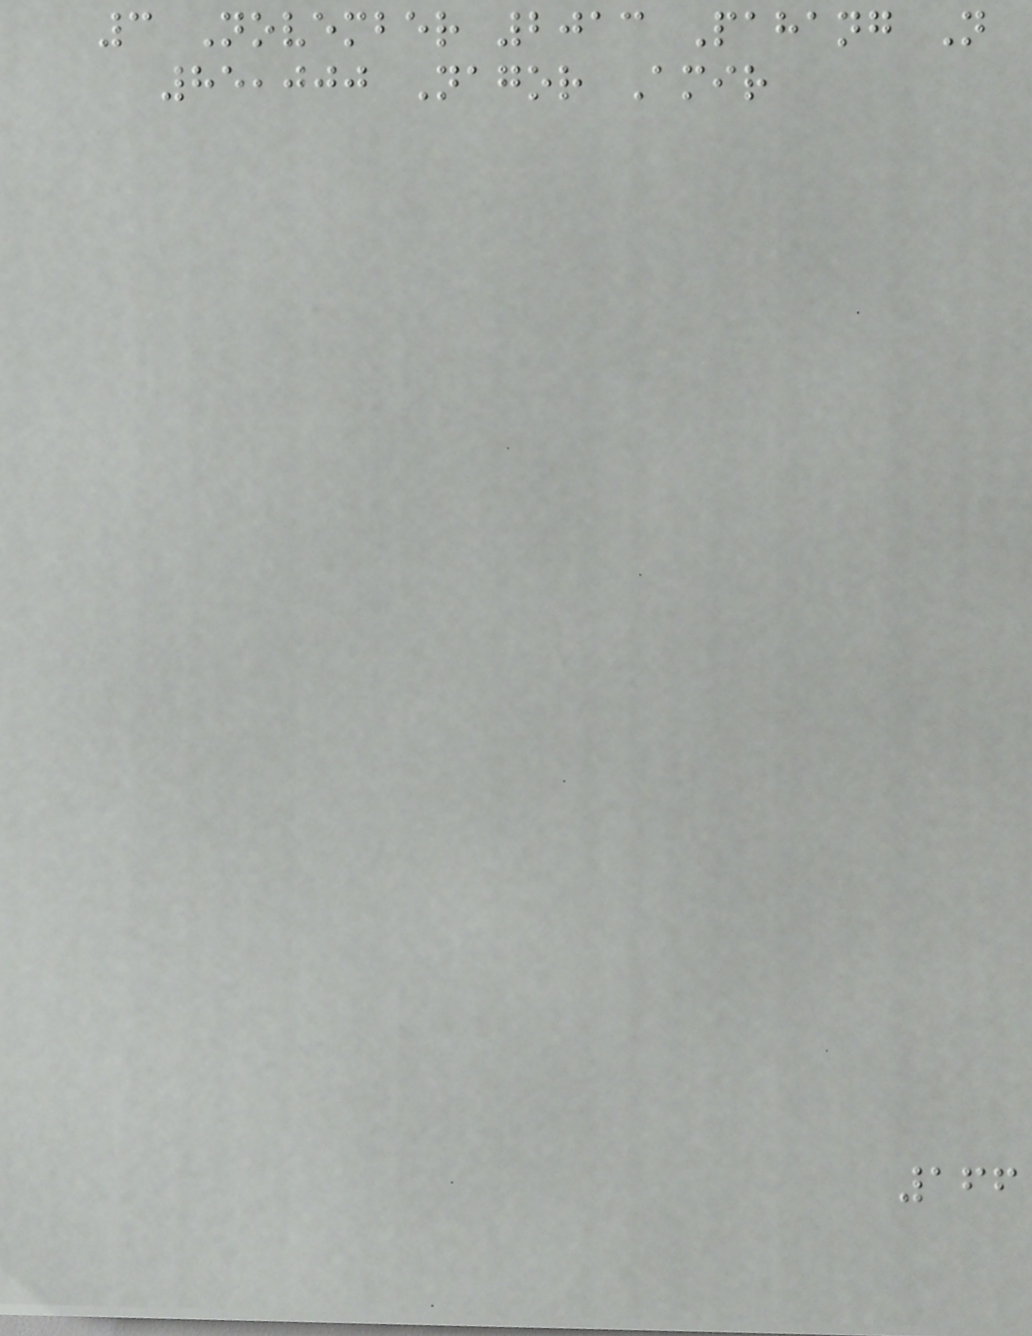3 November 2013 Pahang N
85,000 Nagor Amir
166
